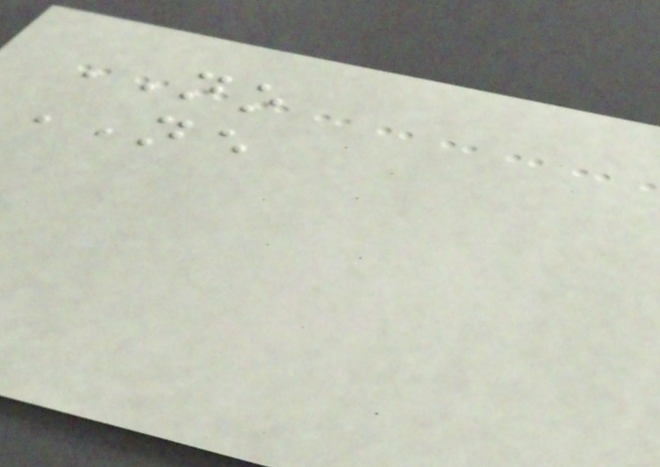NO
NE
